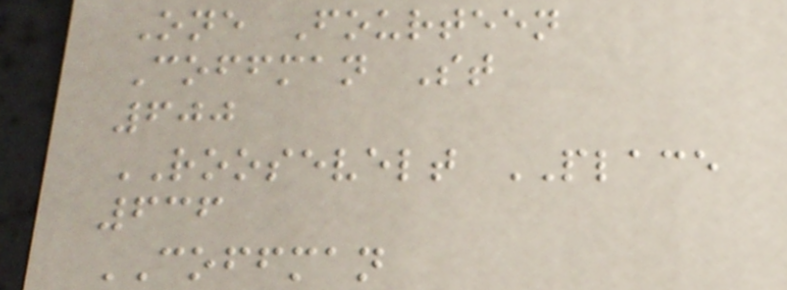One Fourteen
Coffman St
600
ROOSEVELT PLACE
636
COFFMAN
